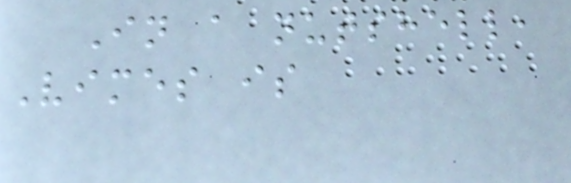In a nutshell,
Vimes is
